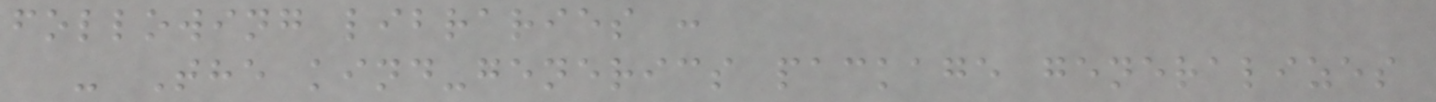following libraries :
- The kind-generics package generalizes
